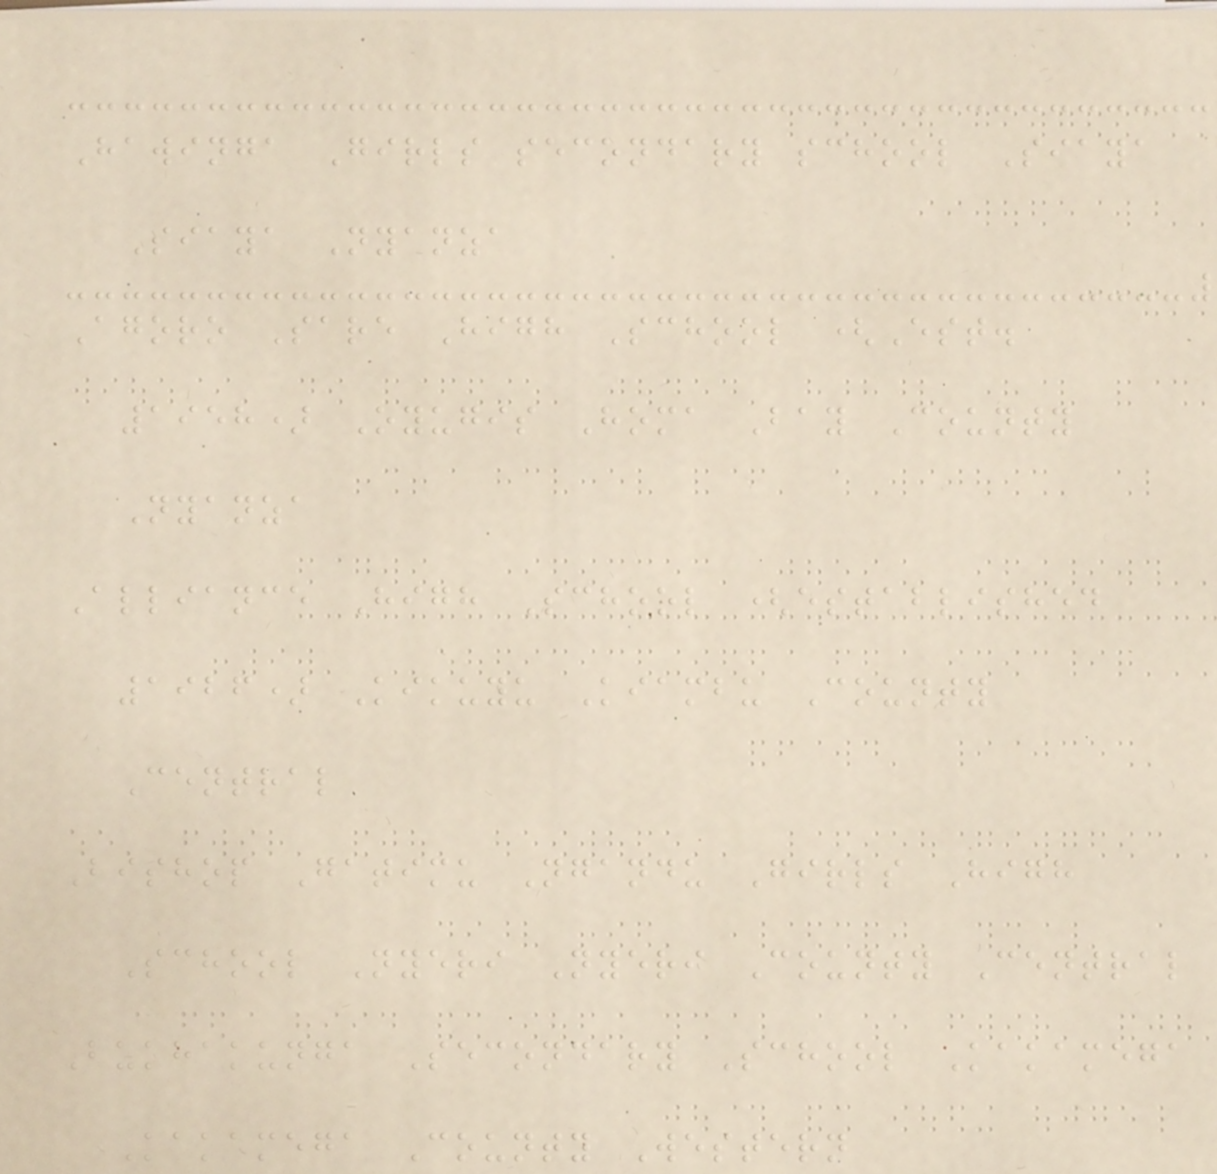Hawinga Girls secondary school Siaya
Siaya Nyanza
Agoro Sare High School (Est.
1958) Oyugis Homa Bay County
Nyanza
Alliance High School (established
1926) Kikuyu Kiambu County
Central
Bishop Gatimu Ngandu Girls High
School Nyeri Nyeri County Central
Bukhakunga Secondary School Kakamega
Kakamega County Western
